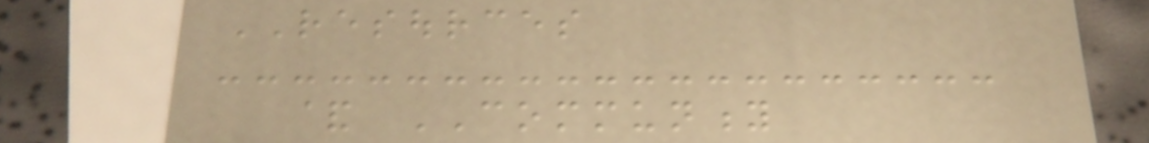RESOURCES
& COMMUNITY
